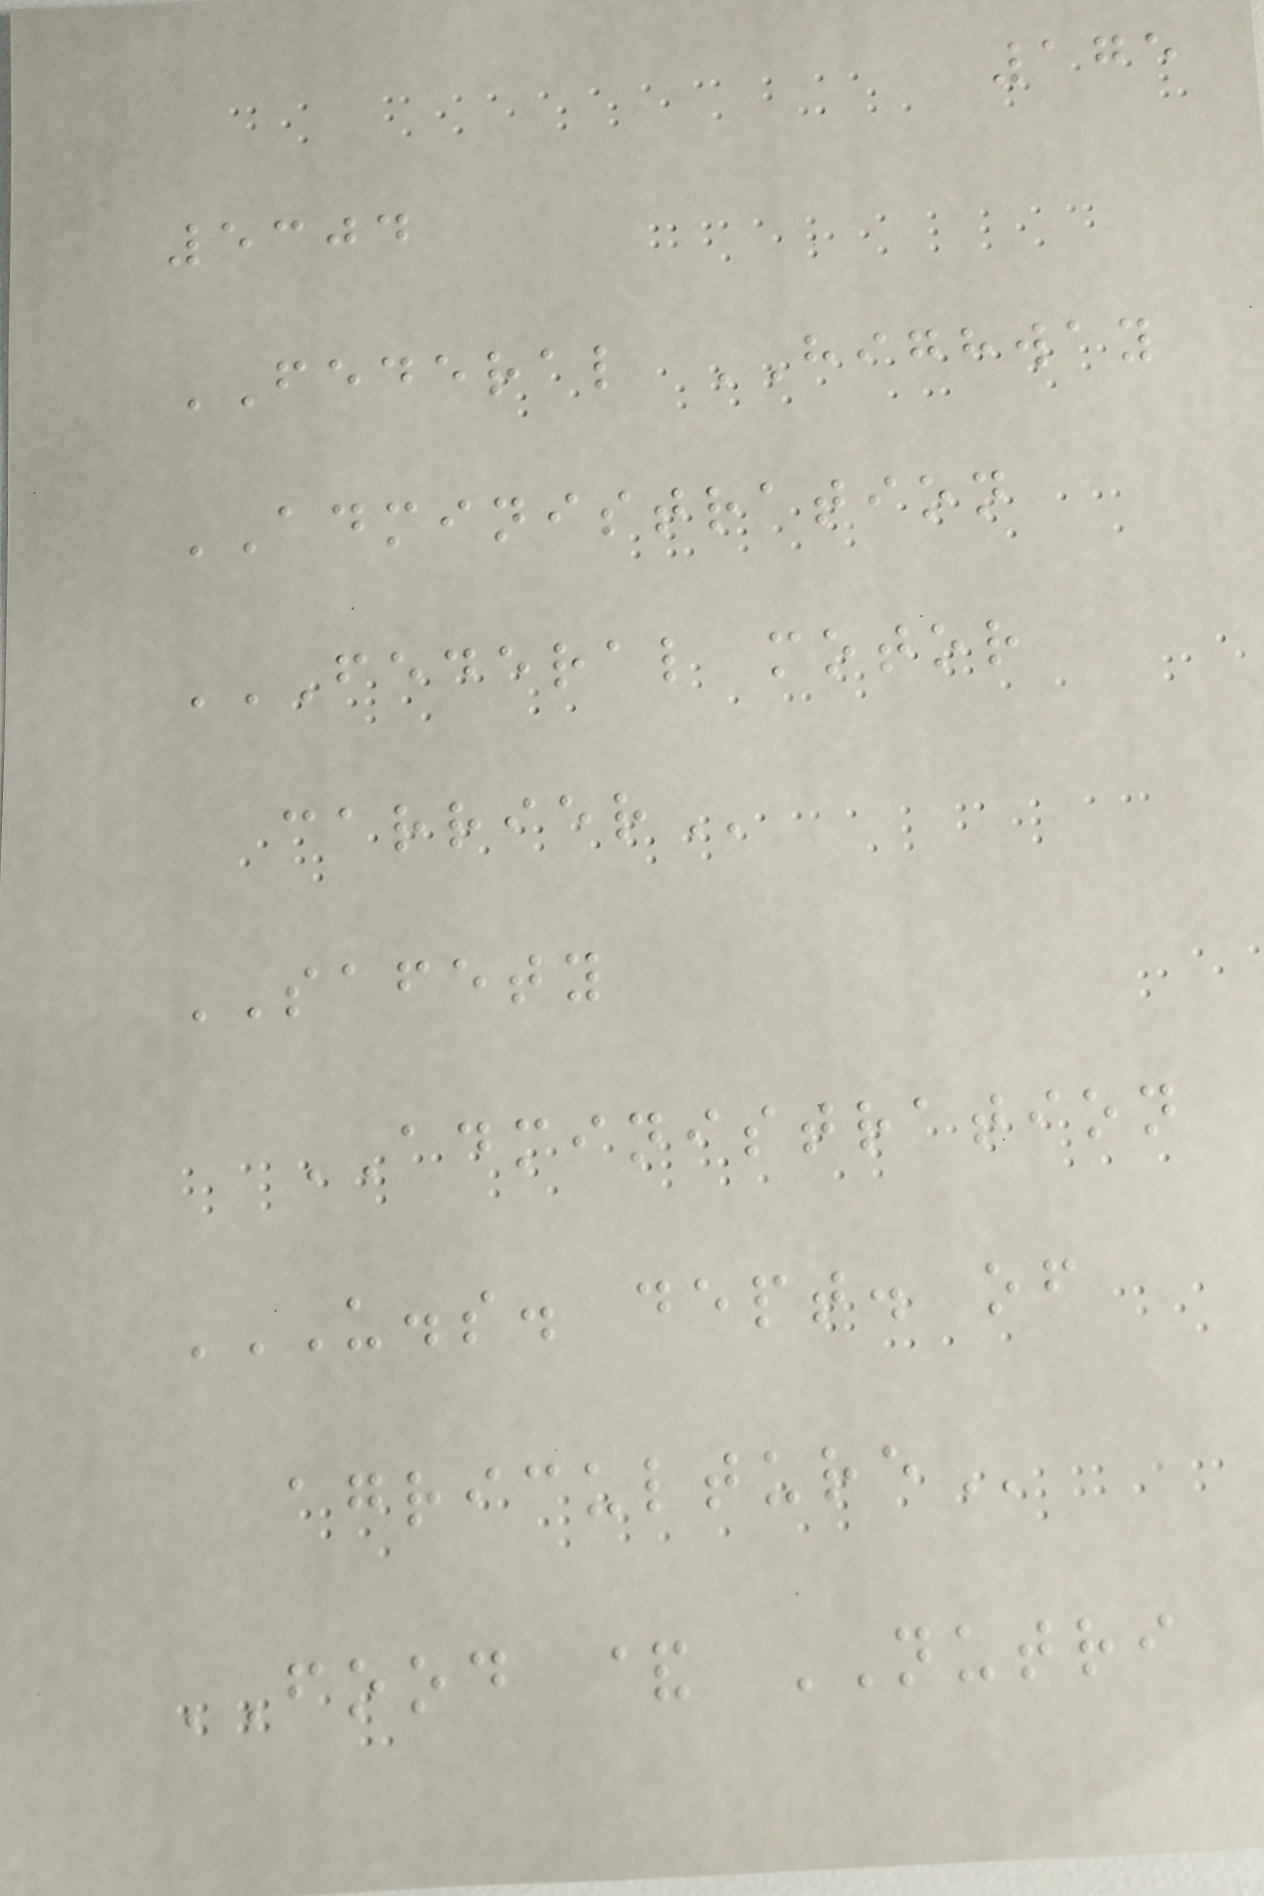175
5304
FEDERAL HIGHWAY
ADMINISTRATION
FEDERAL MOTOR
CARRIER
SAFETY
ADMINISTRATION
U.S. DEPT. OF
AGRICULTURE
FOOD & NUTRI
